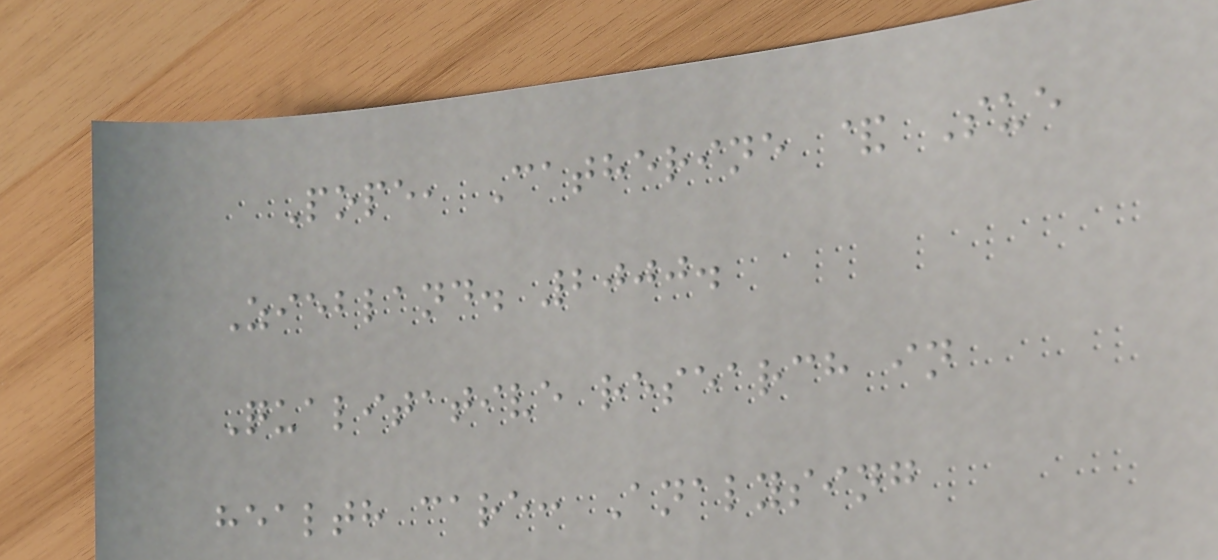Pope, Catherine & Sue
Ziebland. 2000.
Qualitative research in
health care: Analysing
